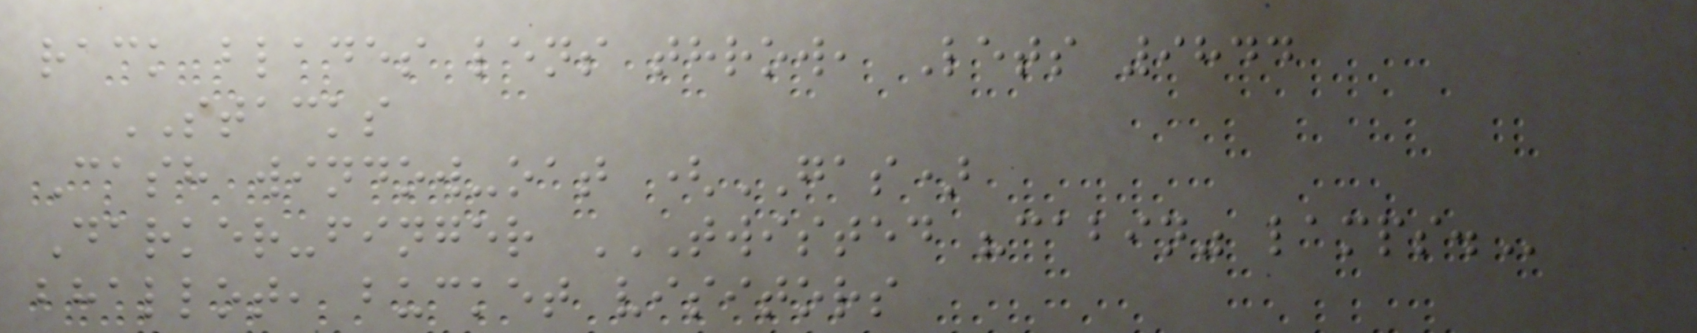rack blades lens throw, Lets 9844
STACKS
Cash window-oat (GAS)
Darker-finger TWISTED "CABIN" LAMPS.
bhallot, bucket visitors
